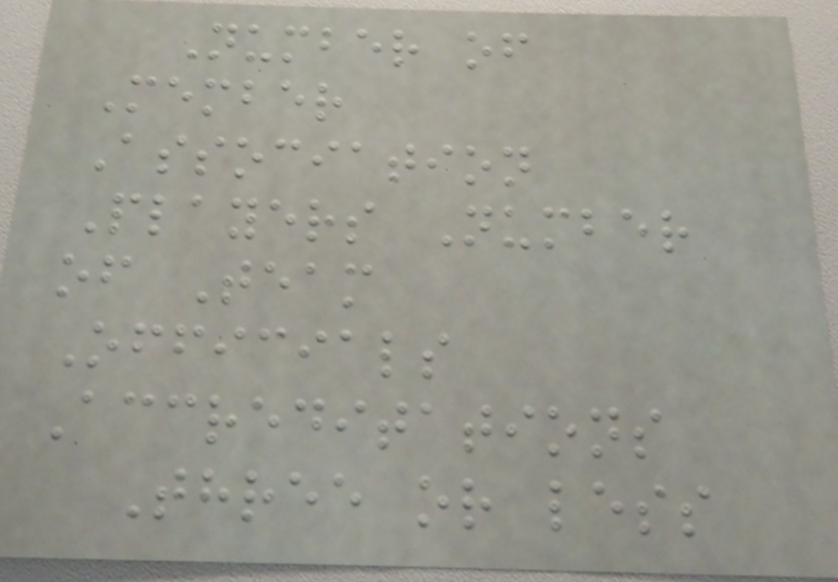Number of
Member
Association
Players Number
of Team
Officials
Accreditations
Three or less
